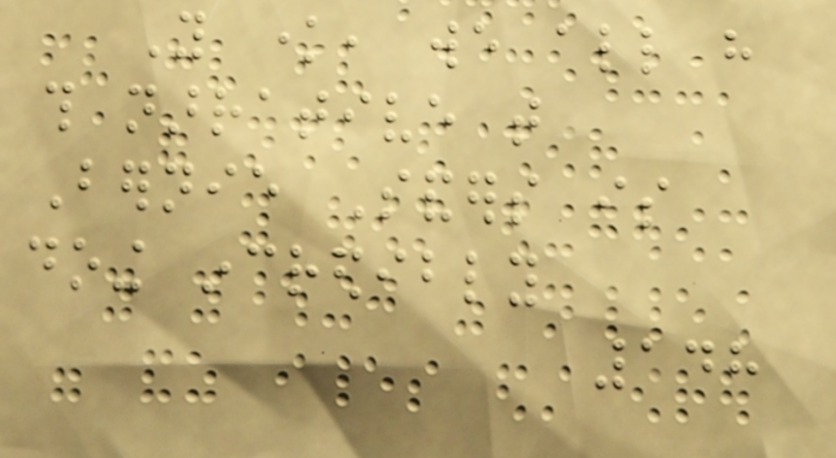You know, we all have
this narrative that
Bernie Sanders is
doing incredibly
148
